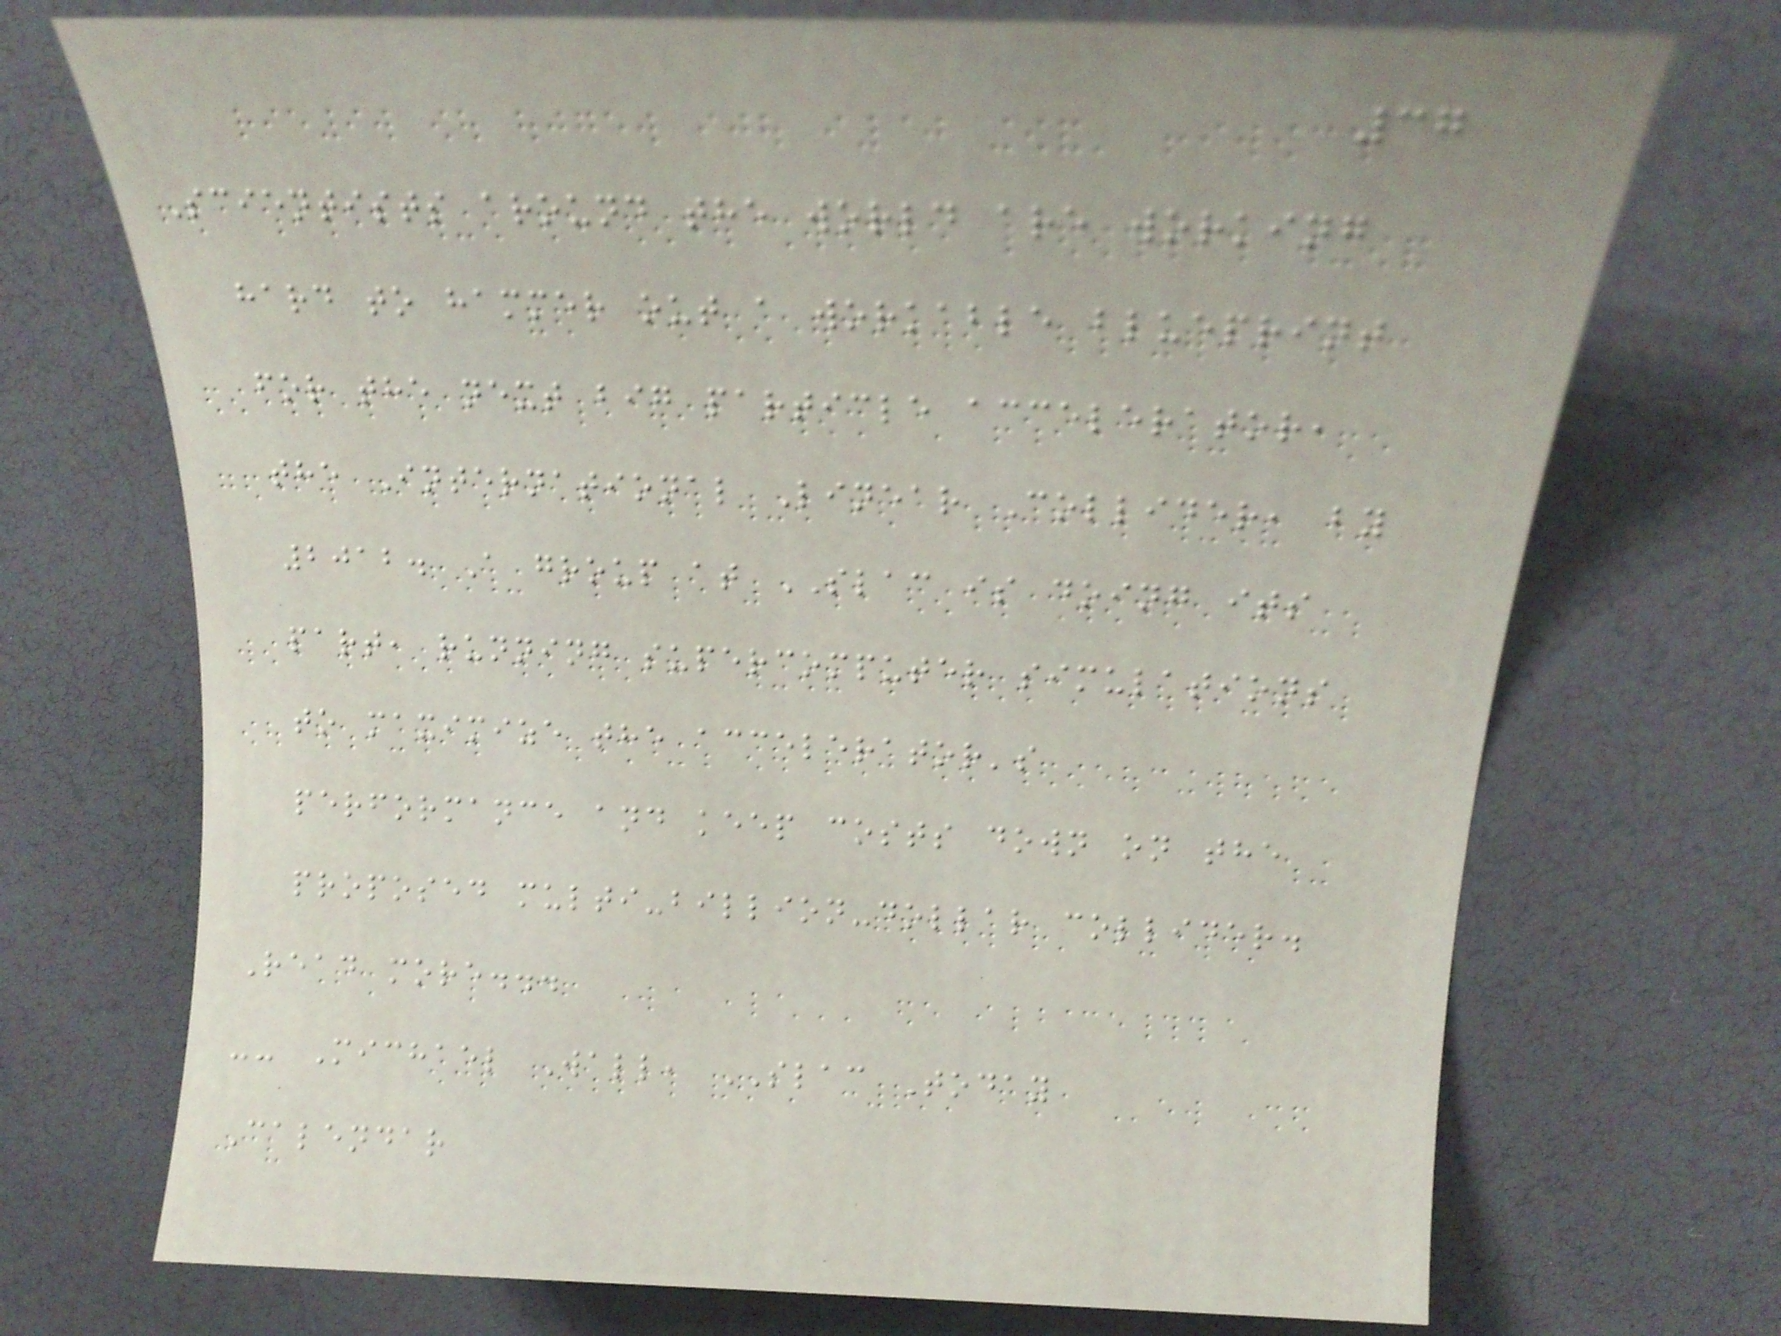37
Scientists around the world are working
hard to hammer out a workable blueprint
for the next big particle accelerator,
the International Linear Collider, by
2012. A group at SLAC is doing its
part, running supercomputer simulations
to maximize the accelerator's
performance and keep costs down on the
proposed multi-billion-dollar collider.
Read more...
-- Michael Wall, SLAC Today
Calendar
